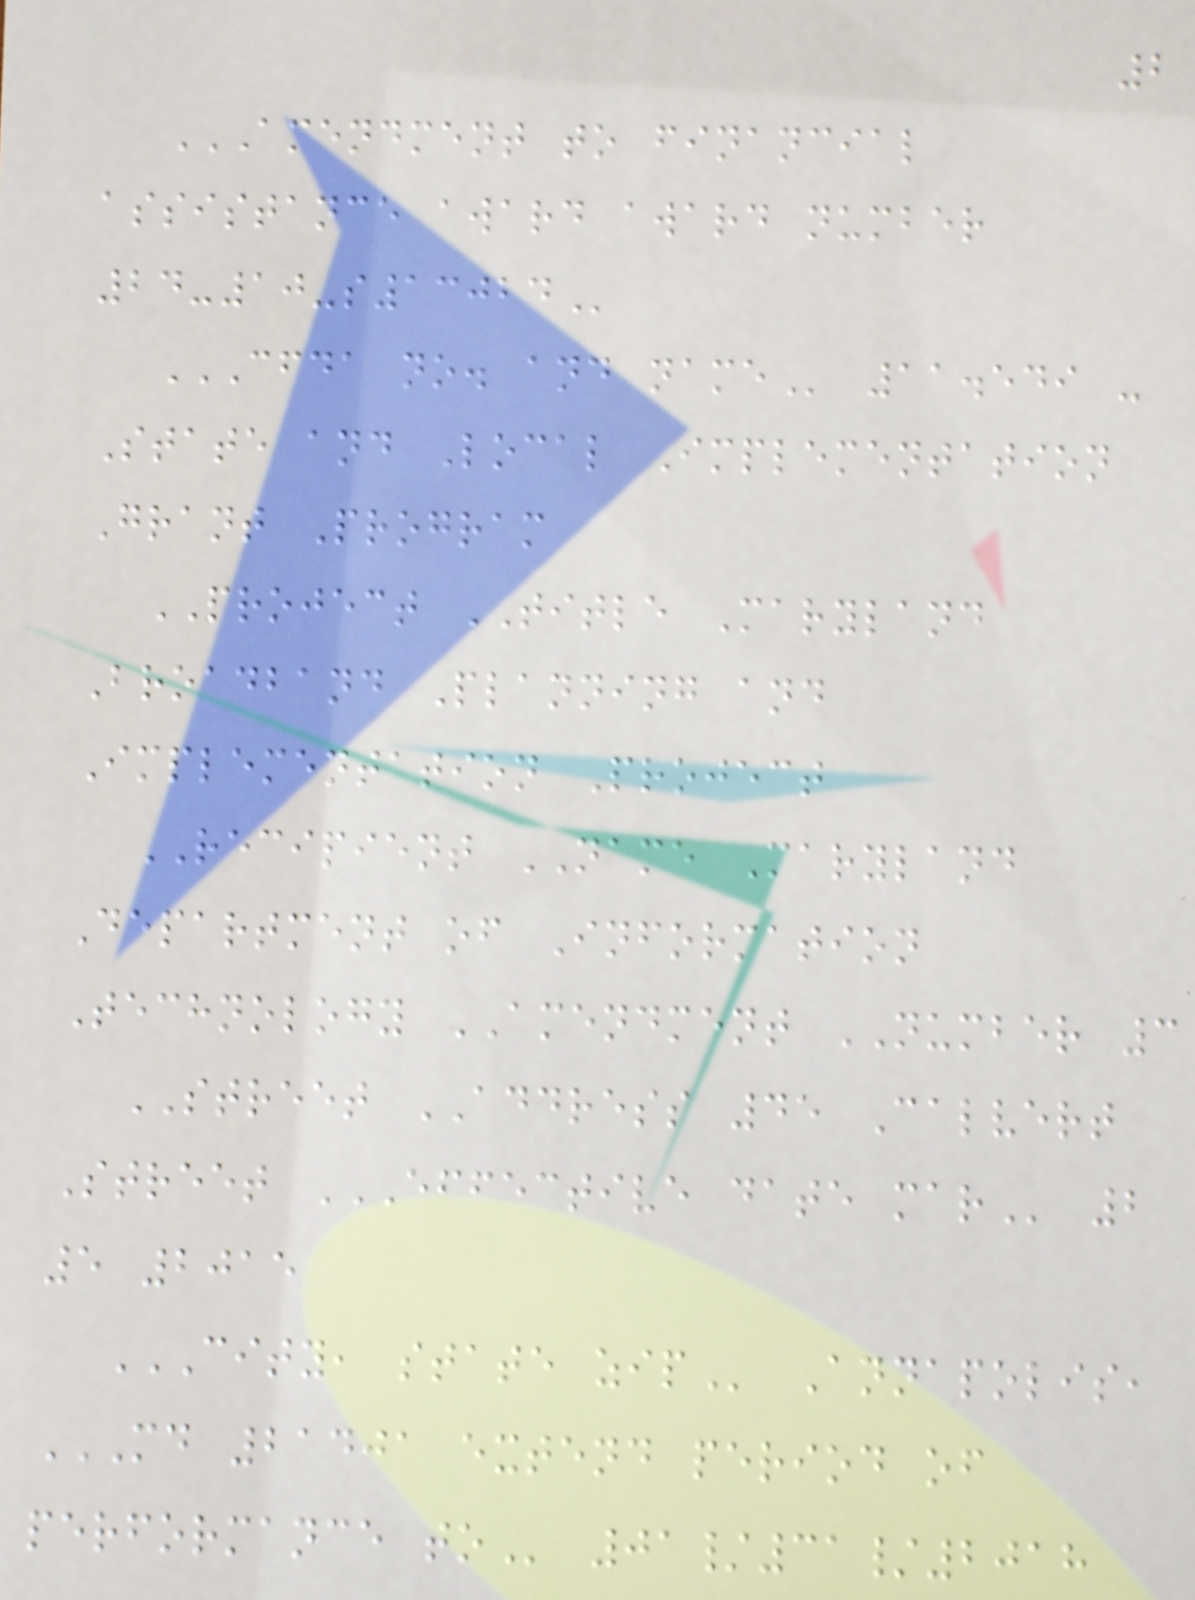2
AMENDMENT TO FINANCIAL
ASSISTANCE AWARD AWARD NUMBER
24-10-S13024
CFDA NO. AND NAME 11.549 -
State and Local Implementation
Grant Program
PROJECT TITLE Maryland
Broadband Planning and
Implementation Project
RECIPIENT NAME Maryland
Department of Information
Technology AMENDMENT NUMBER 3
STREET ADDRESS 45 Calvert
Street EFFECTIVE DATE MAR 2
5 2015
CITY, STATE ZIP Annapolis,
MD 21401 EXTEND PERIOD OF
PERFORMANCE TO 01/31/2018
